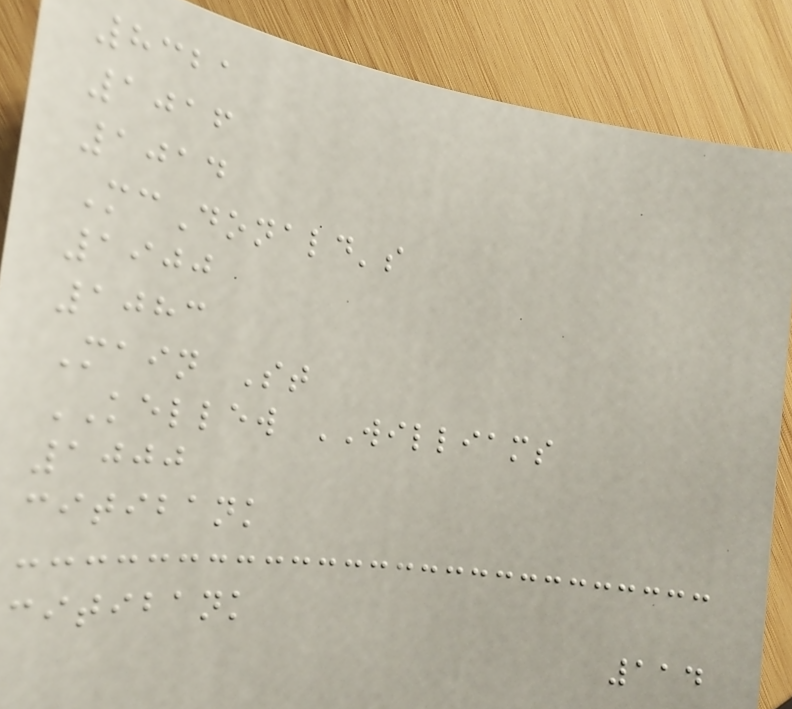8321
1016
1014
McDonald's
1900
1083
Main St
KELLEW WILLIAMS
1000
citibank
citibank
114
